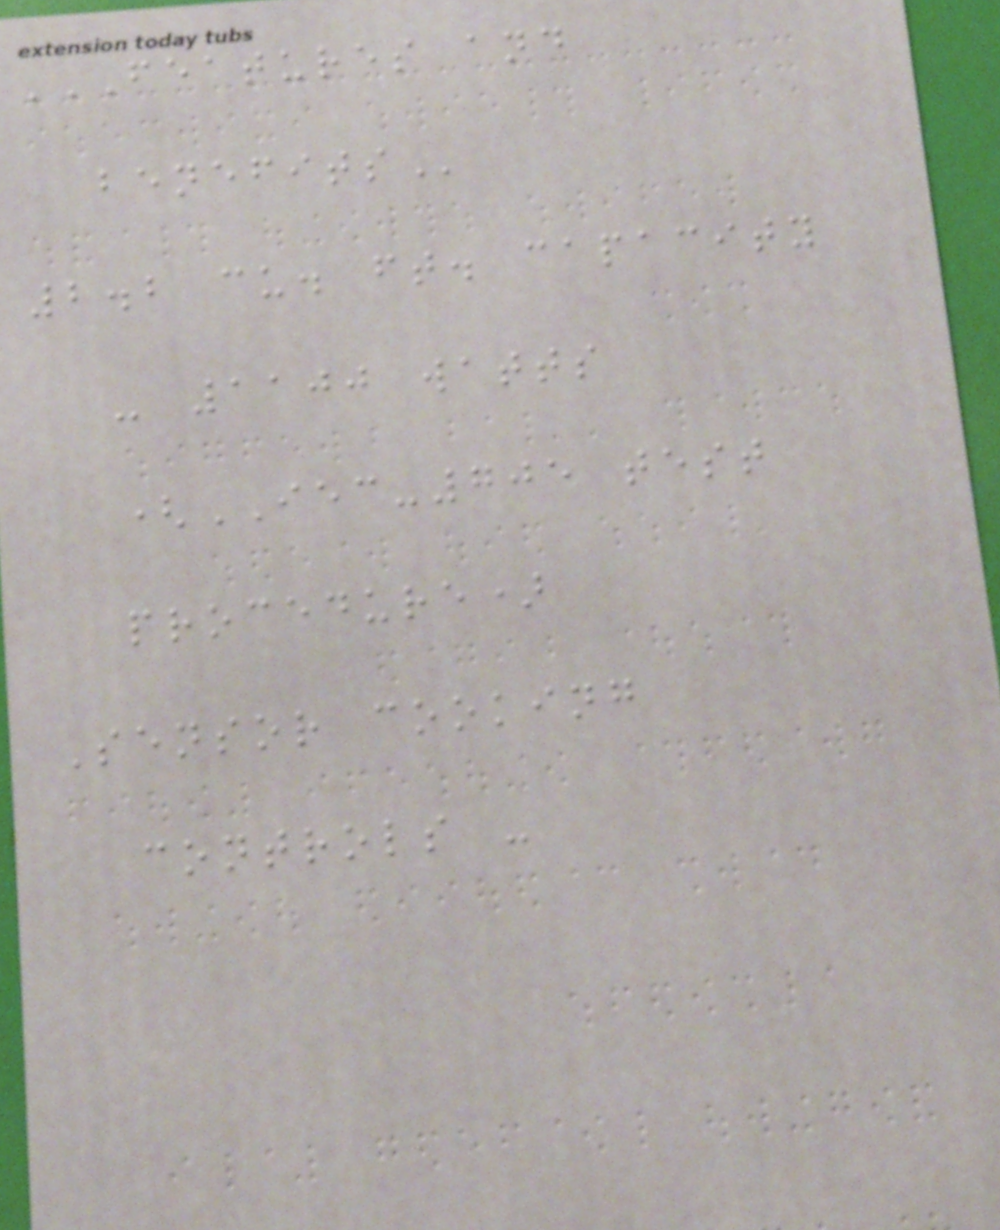FEATURES AND
BENEFITS
2.2 cu. ft. capacity
- 1100 watts
(IEC-705 test
procedure)
Sensor cooking
controls -
